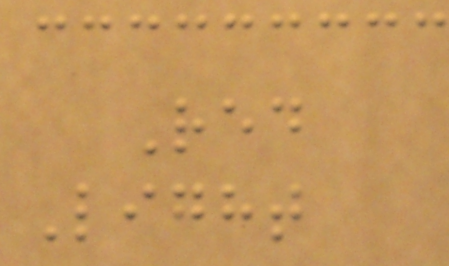Red
Light
